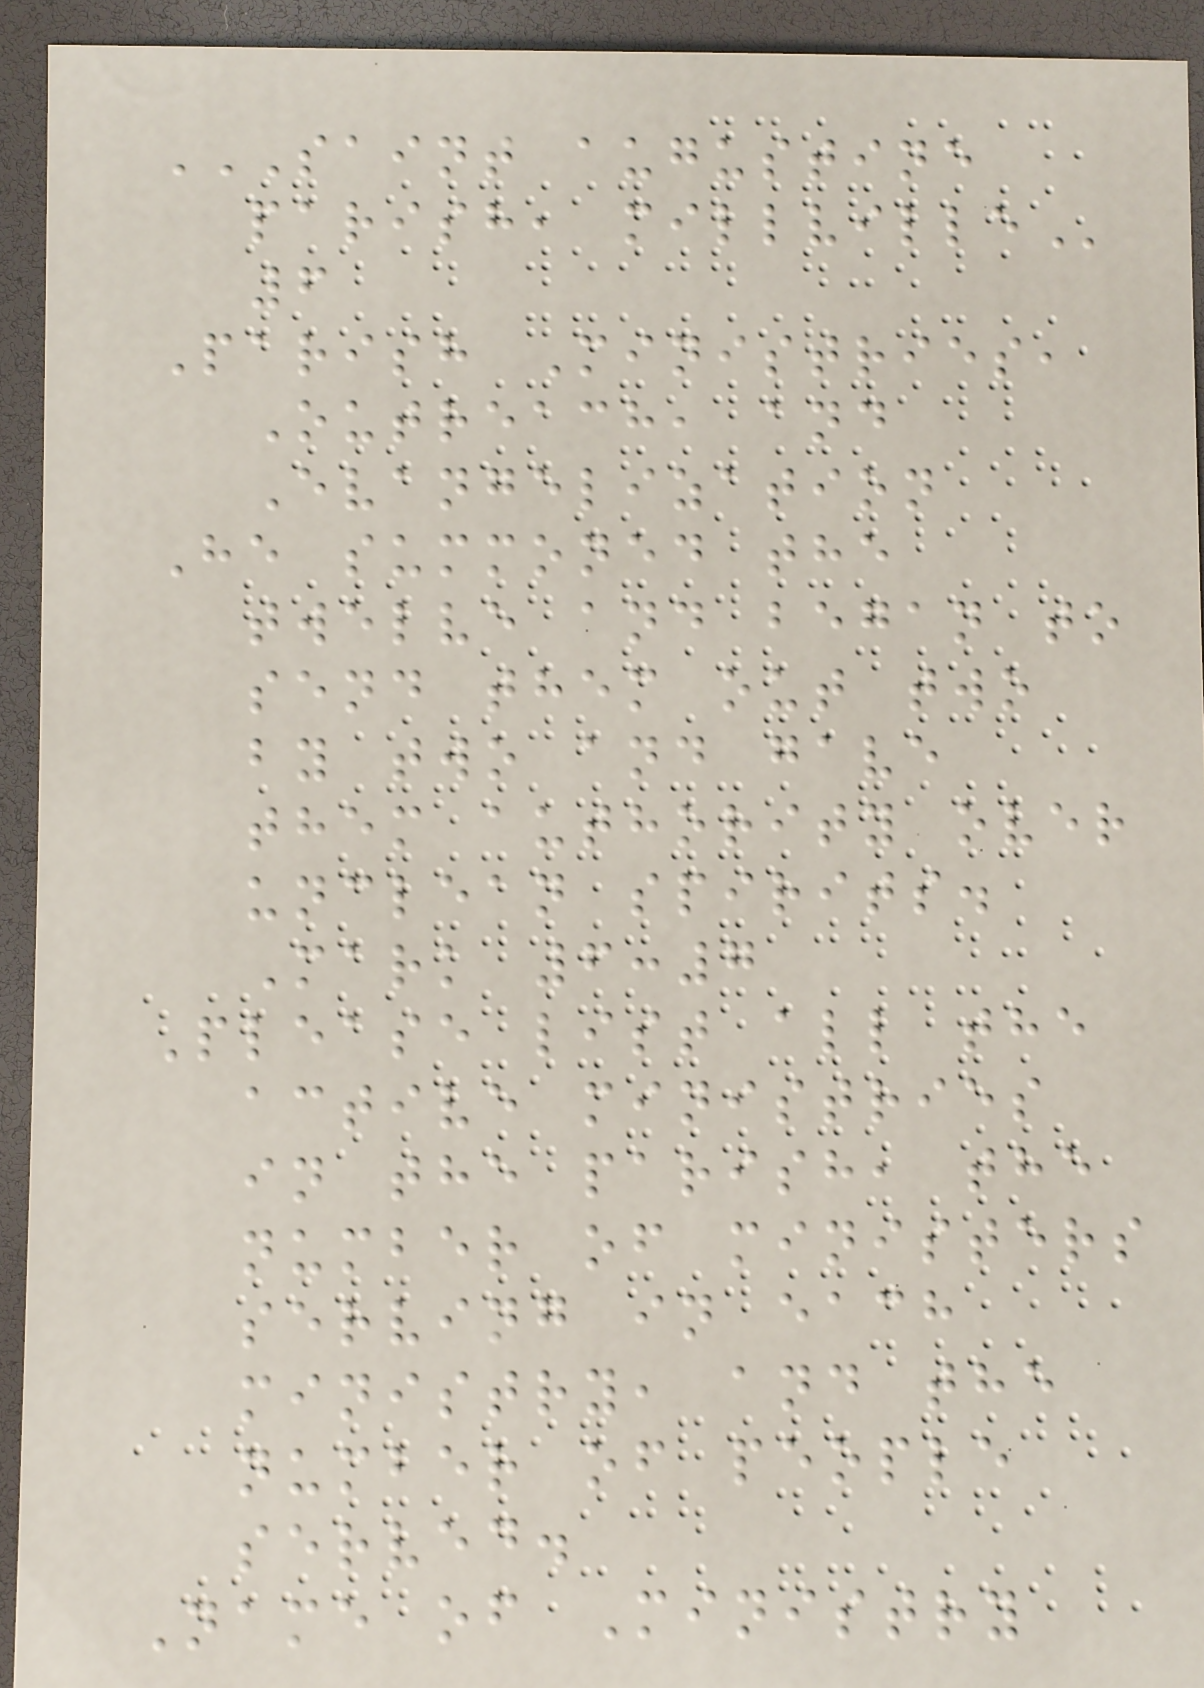SAINT AUGUSTINE
PARISH, MILLVILLE
6
Parish Ministries,
Outreach, and
Evangelization
He summoned the
twelve and began to
send them out two
by two and gave
them authority over
unclean spirits.
Mark 6:7
Please list all the
active ministries
in the parish, the
number of ministers
serving in each
ministry, and the
number of people
served.
Name of Ministry
